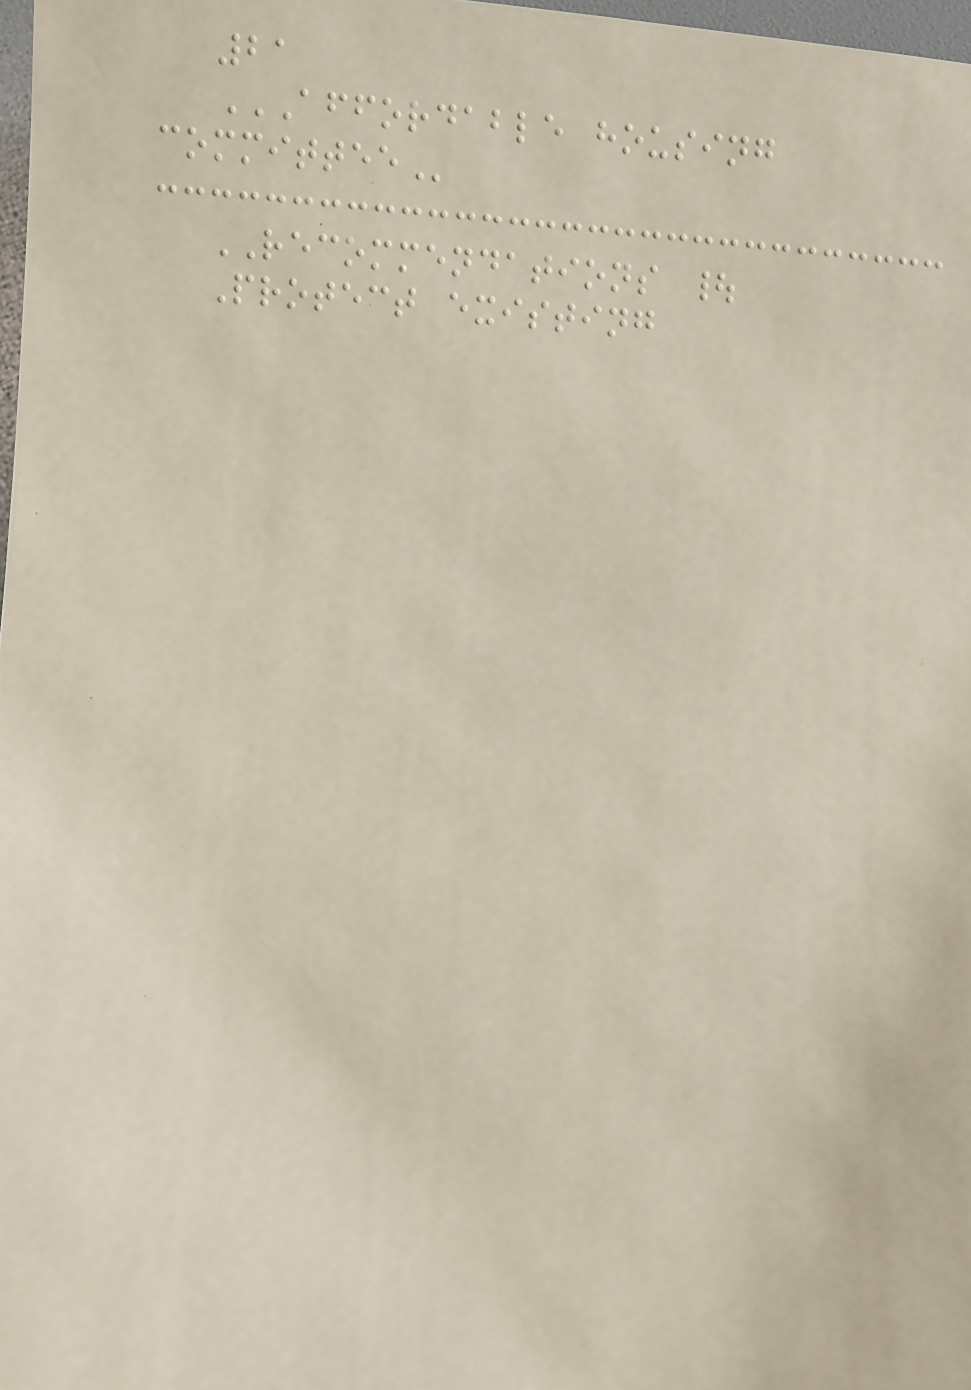21
AFFORDABLE HOUSING
COMMITTEE
RECOMMENDATIONS |
Protect existing
